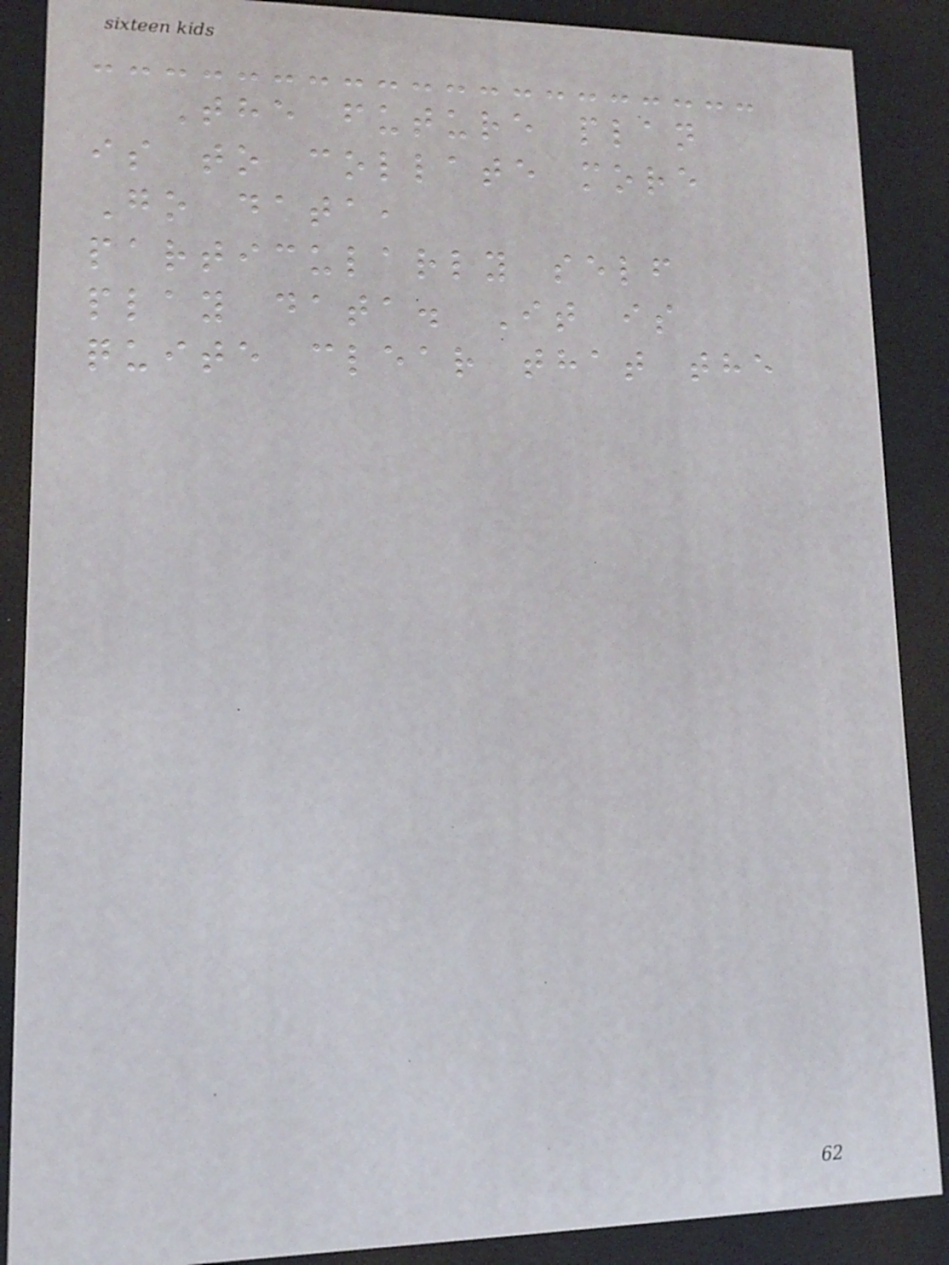The future plan
is to collate more
Go data,
particularly self
play data. It is
quite clear that the
